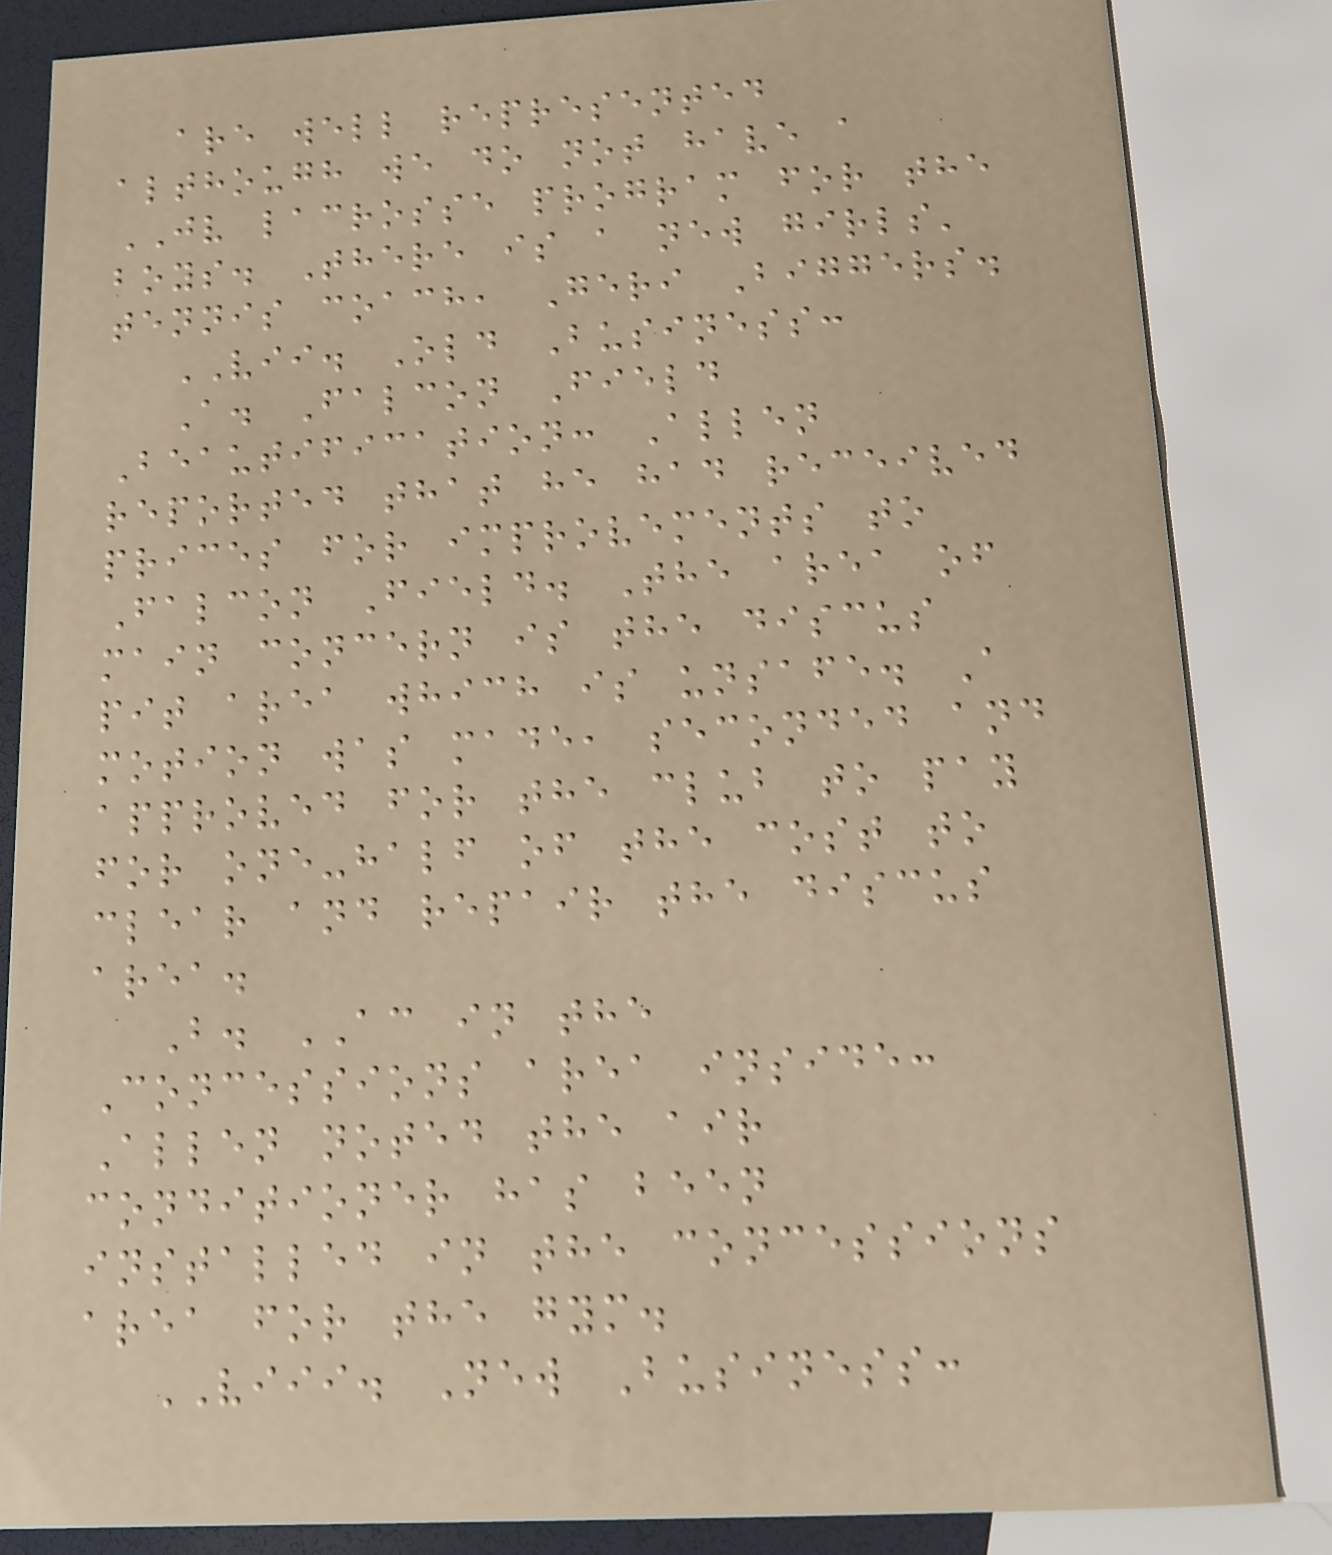are well represented
although we do not have a
JV lacrosse program for the
boys. There is a new girls'
tennis coach, Geri Biggers.
VII. Old Business:
A. Falcon Field
Beautification: Allen
reported that he had received
prices for improvements to
Falcon Field. The area of
main concern is the discus
pit area which is unsafe. A
motion was made, seconded and
approved for the club to pay
for one-half of the cost to
clear and repair the discus
area.
B. AC in the
Concessions area inside:
Allen noted the air
conditioner has been
installed in the concessions
area for the gym.
VIII. New Business:
